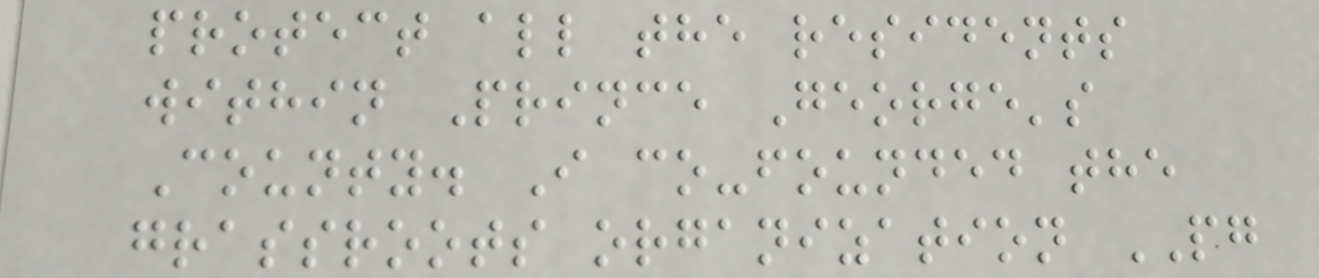protect all the residents
within Prince George's
County. I co-founded the
grassroots organization PG
